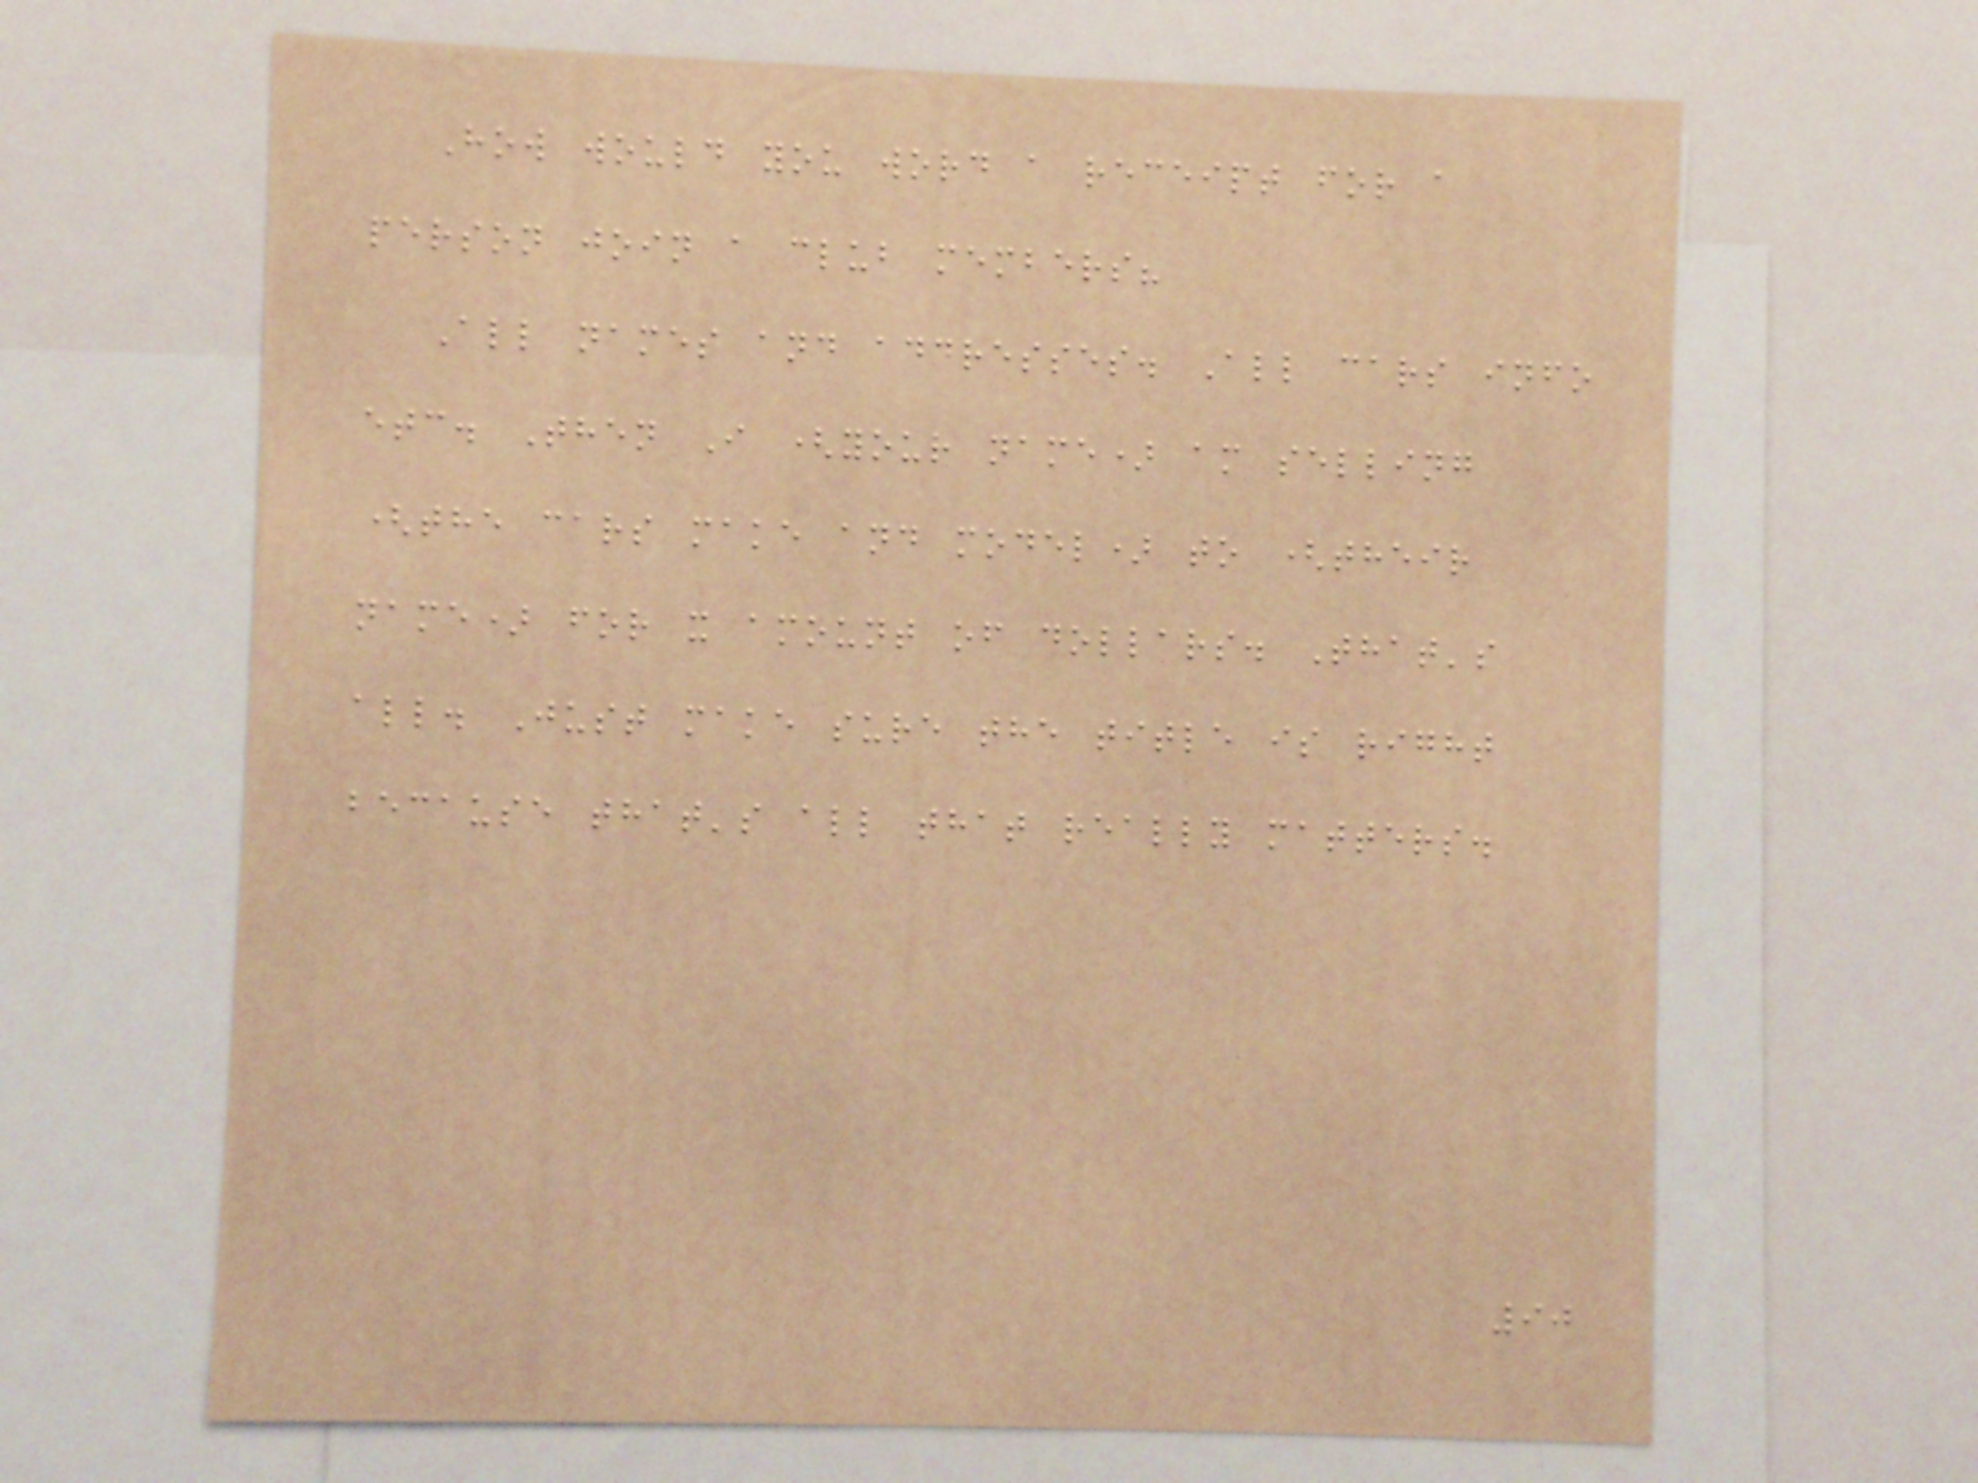How would you word a receipt for a
person join a club members?
All names and addresses. All cars info
etc. Then I (your name) am selling
(the cars make and model) to (their
name) for x amount of dollars. That's
all. Just make sure the title is right
because that's all that really matters.
90
